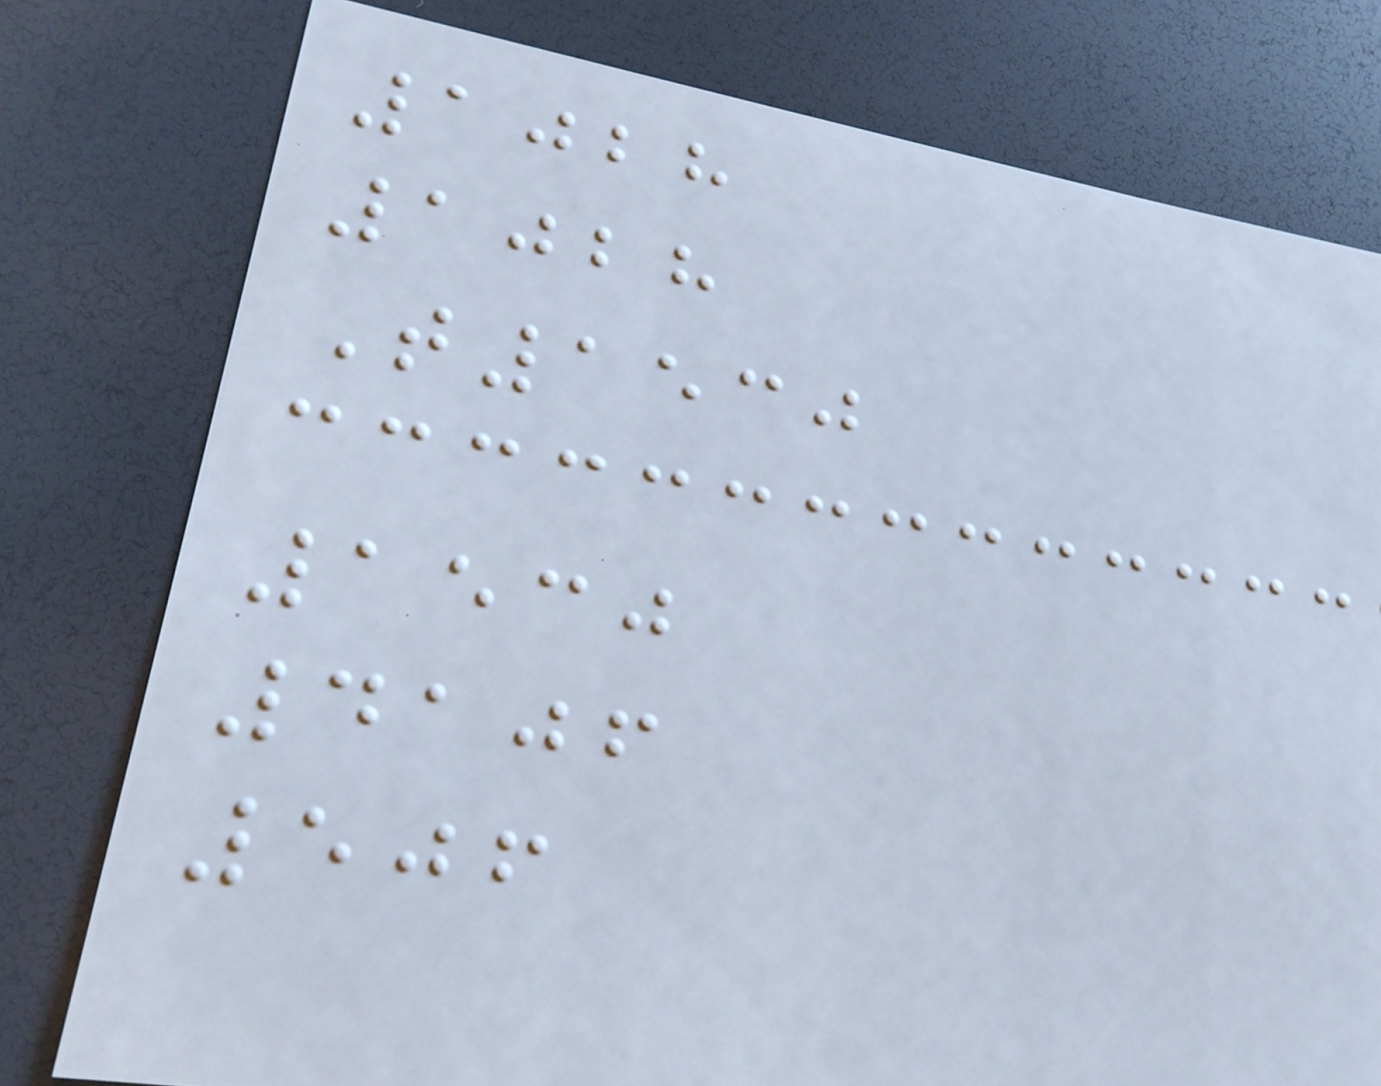1028
1028
T1530
1530
4106
506
